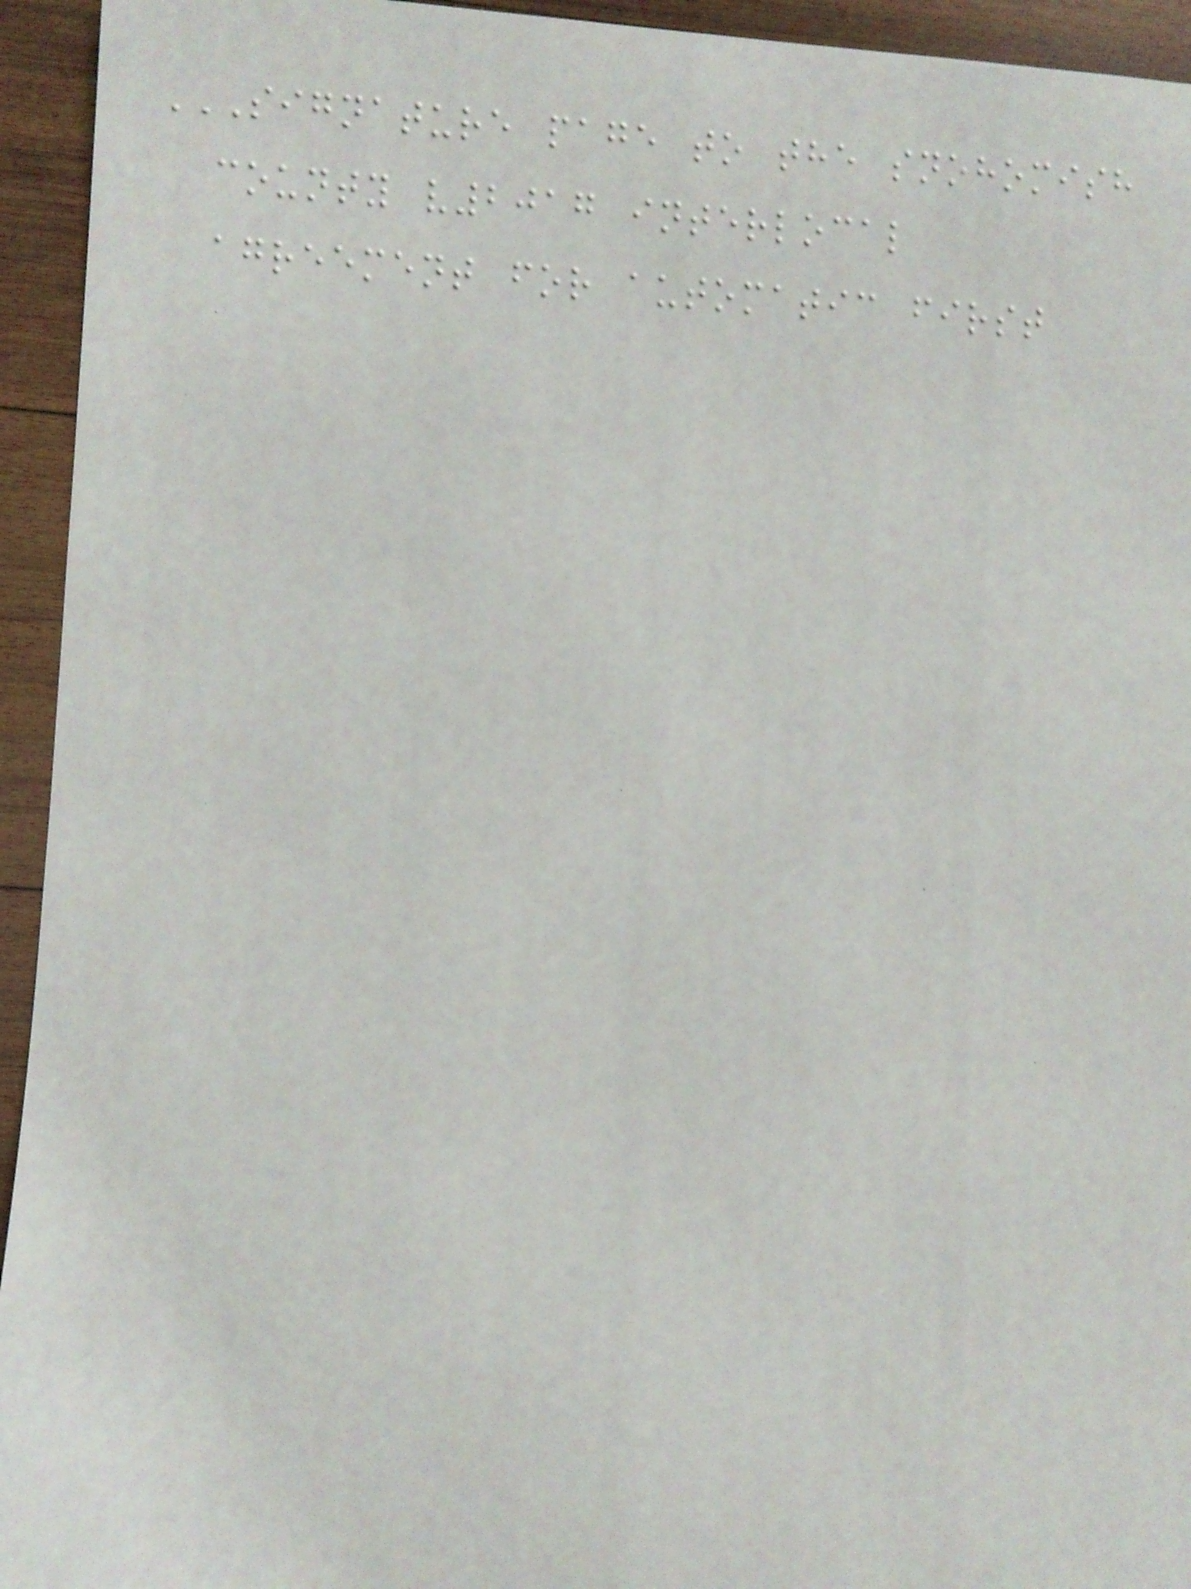SIGNATURE PAGE TO THE SNOHOMISH
COUNTY V2017 INTERLOCAL
AGREEMENT FOR AUTOMATIC FIRST
